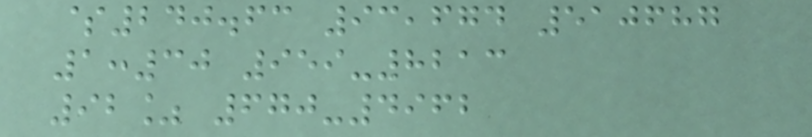$240.63 93,674 510687
1:30 959-8213
92% 670-4962
